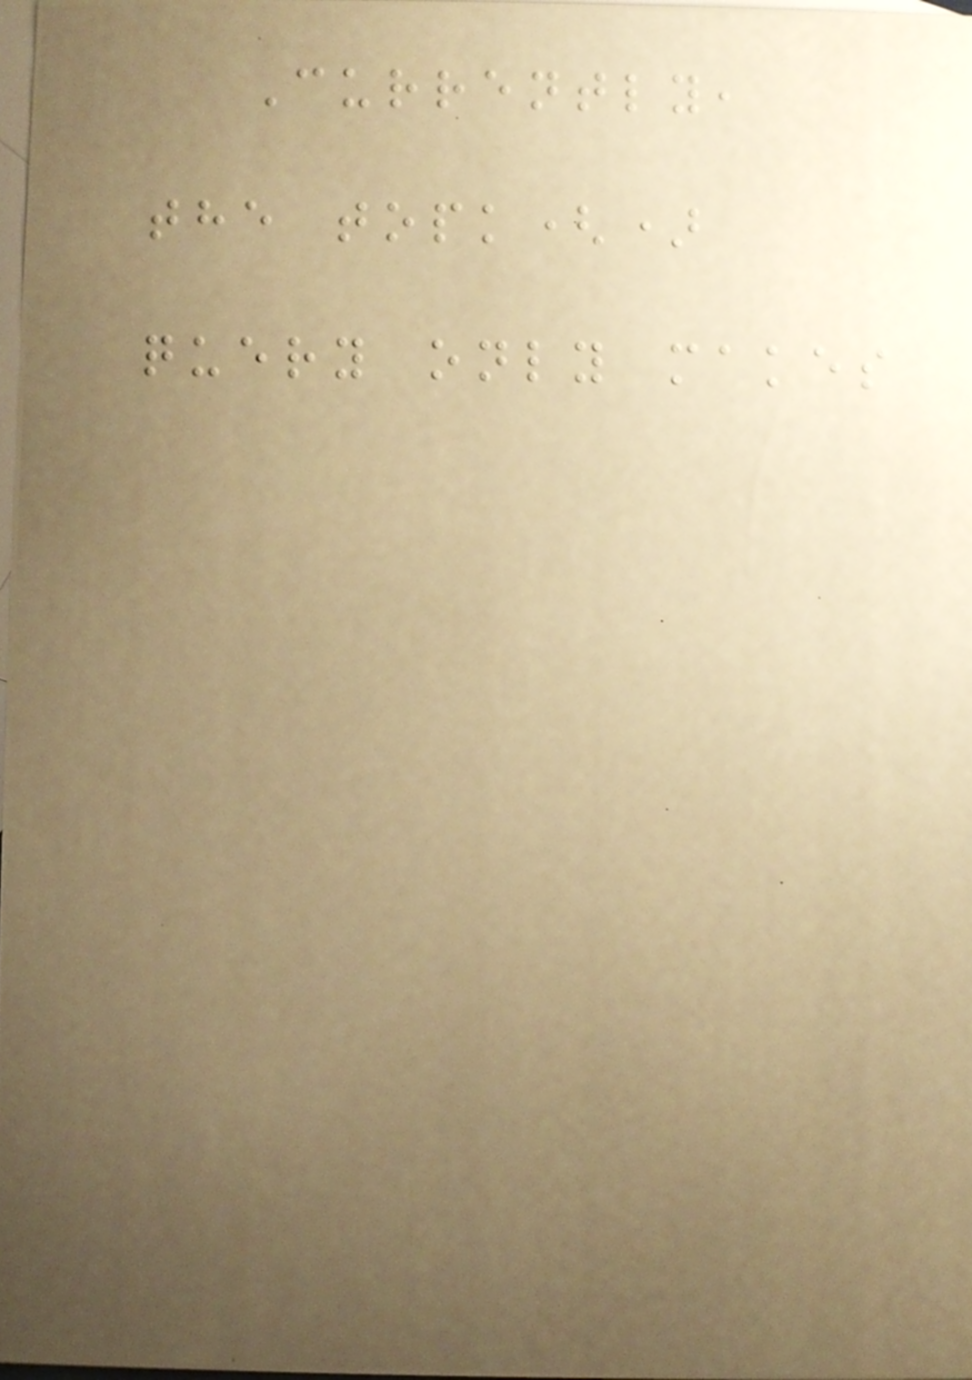Currently,
the topk()
query only makes
